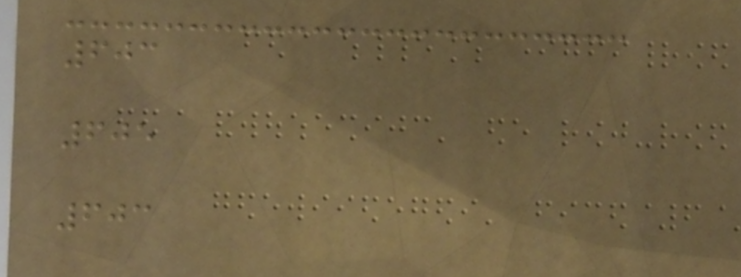603
605
603
